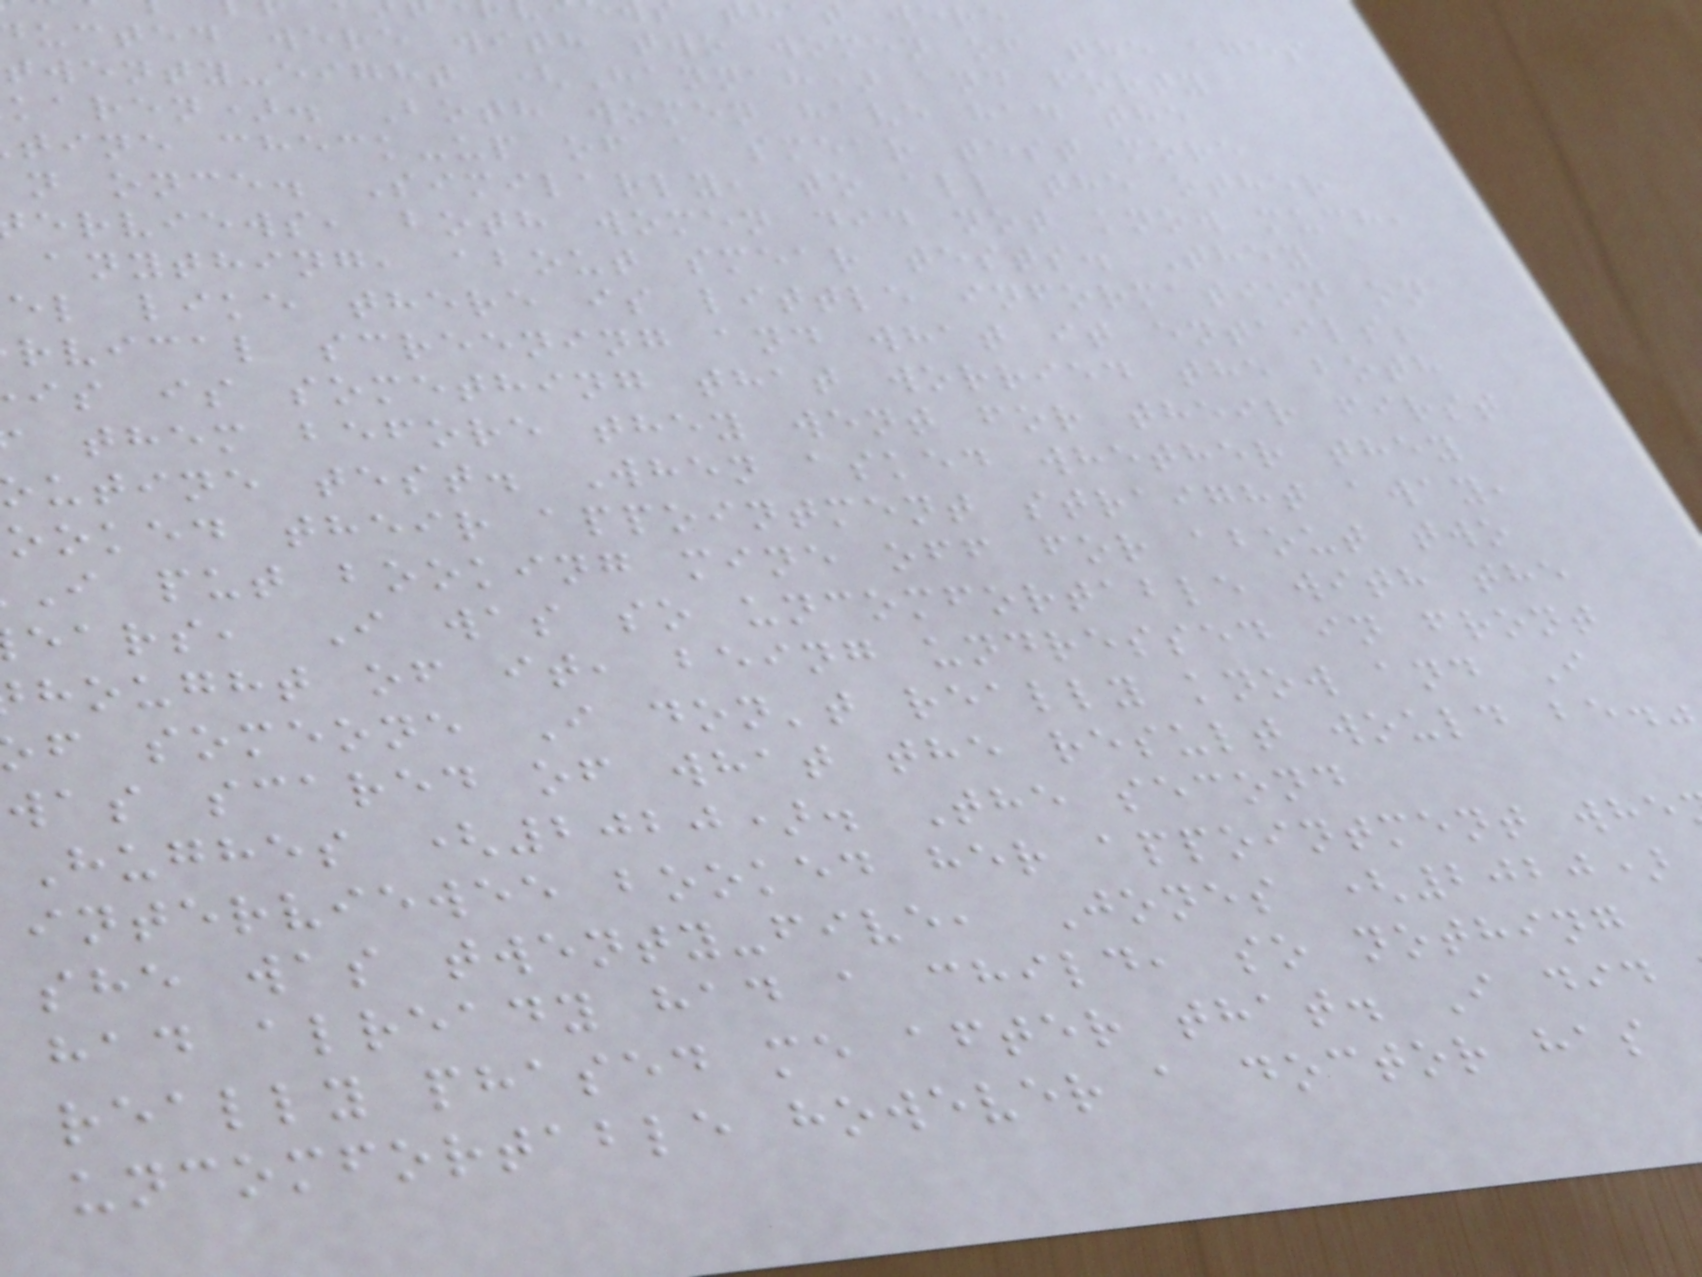hat were
ucted were with two women of the ages
twenty-eight (Hannah) and forty
karen). Both women have had the
tine check-up of a smear test more
n once. Similarly, to all the other
erviews, both women did not know much,
anything, about smear tests. They
el like there is little information on
rvical screening and what it entails;
is is something that worried the both
them before they went for their first
utine test. When asked whether they
ooked their appointment straight away,
I put booking mine off for about two
ears, I was so uncomfortable with the
hought of it, being undressed in front
f someone I don't really know and I
was scared of what the result would be."
Hughes (2020). The second
interviewee booked her appointment whe
she was twenty-five, Jones (2020)
had already had a child, so nothing
really phased me after that. I did
uncomfortable however a doctor has
